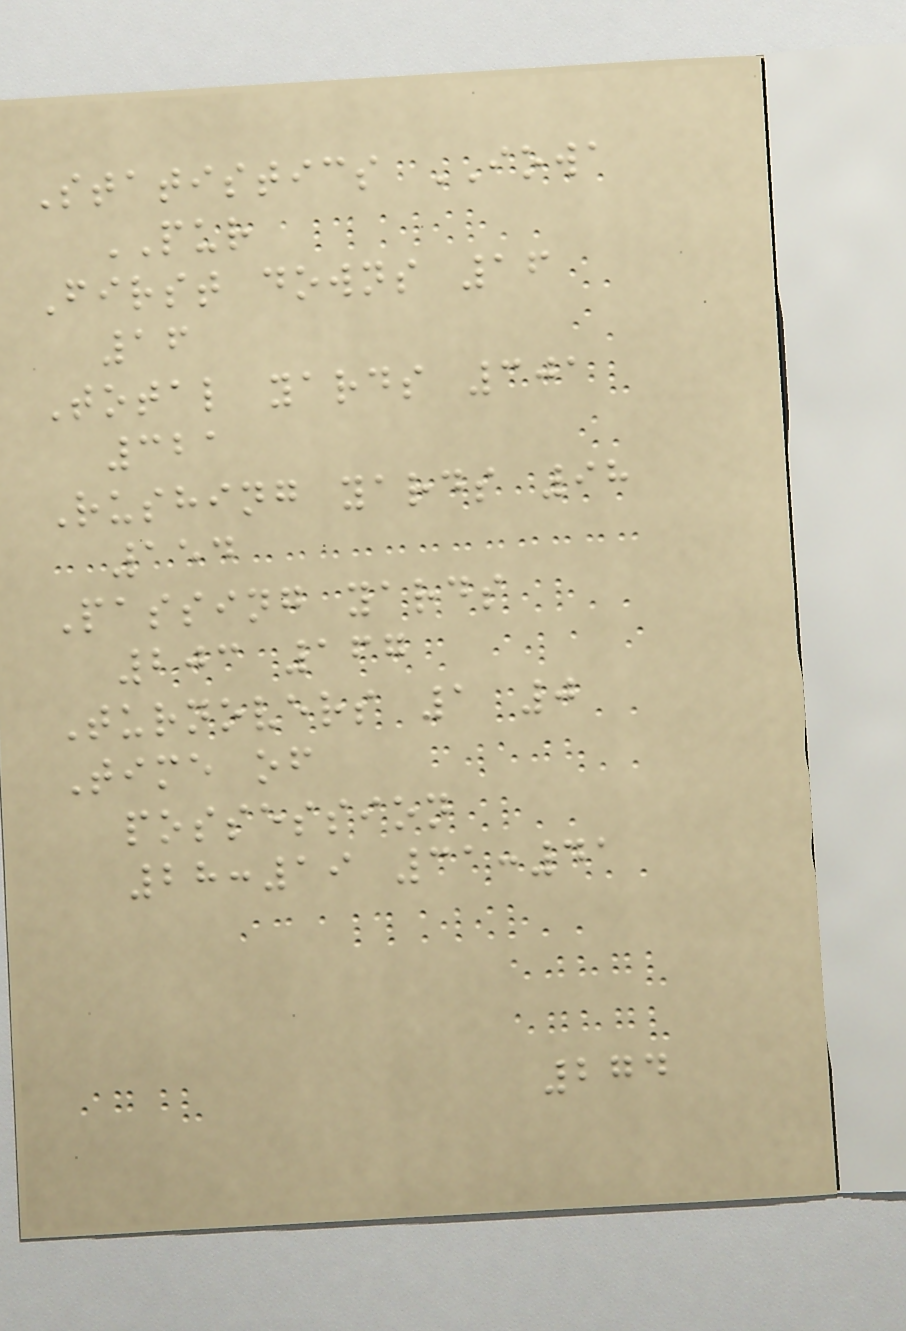Statistics IOWA
PUR
First downs 16
16
Total yards 301
321
Rushing yards 98
154
Passing yards
203 167
Turnovers 1 0
Time of
possession
28:19 31:41
274
